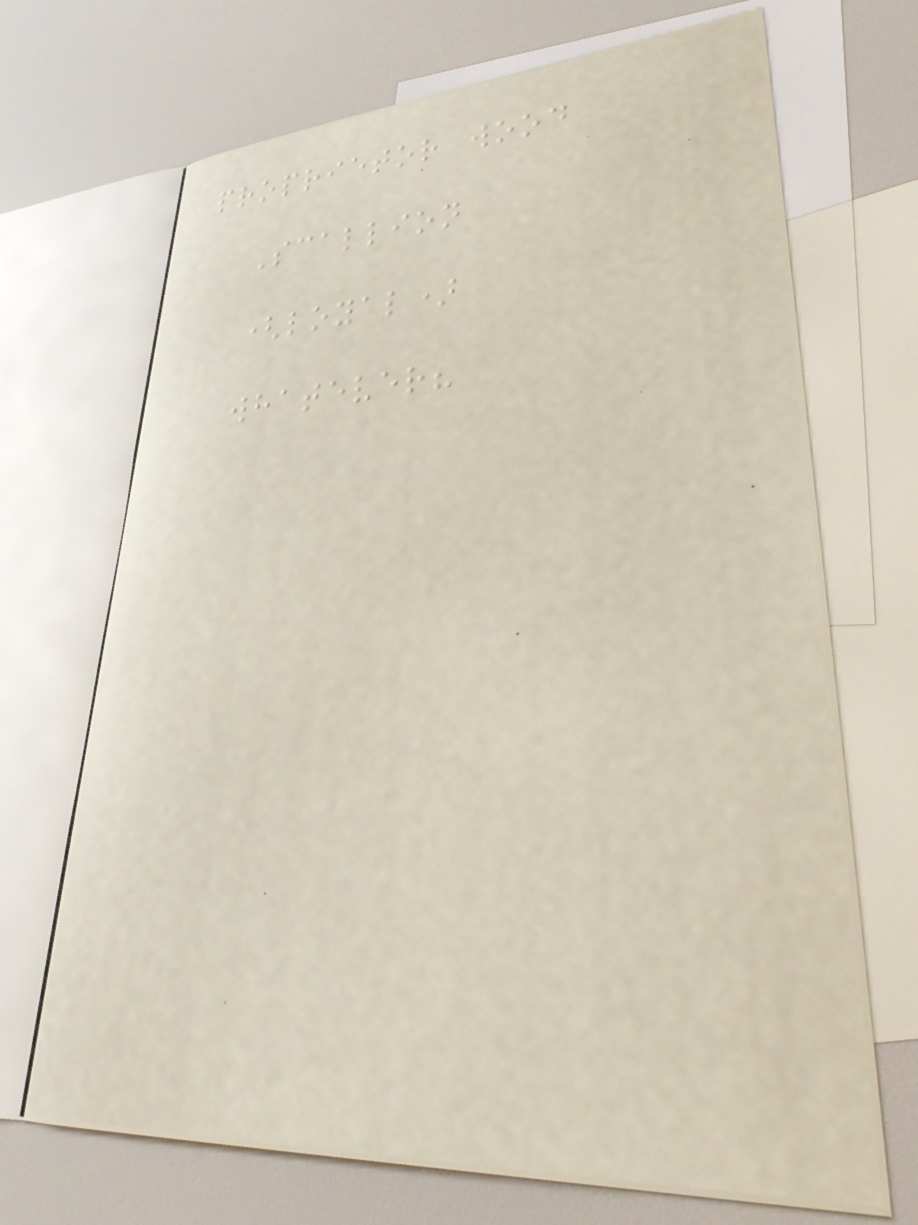proprietor wood
Scallion
(loyal)
whatever?
